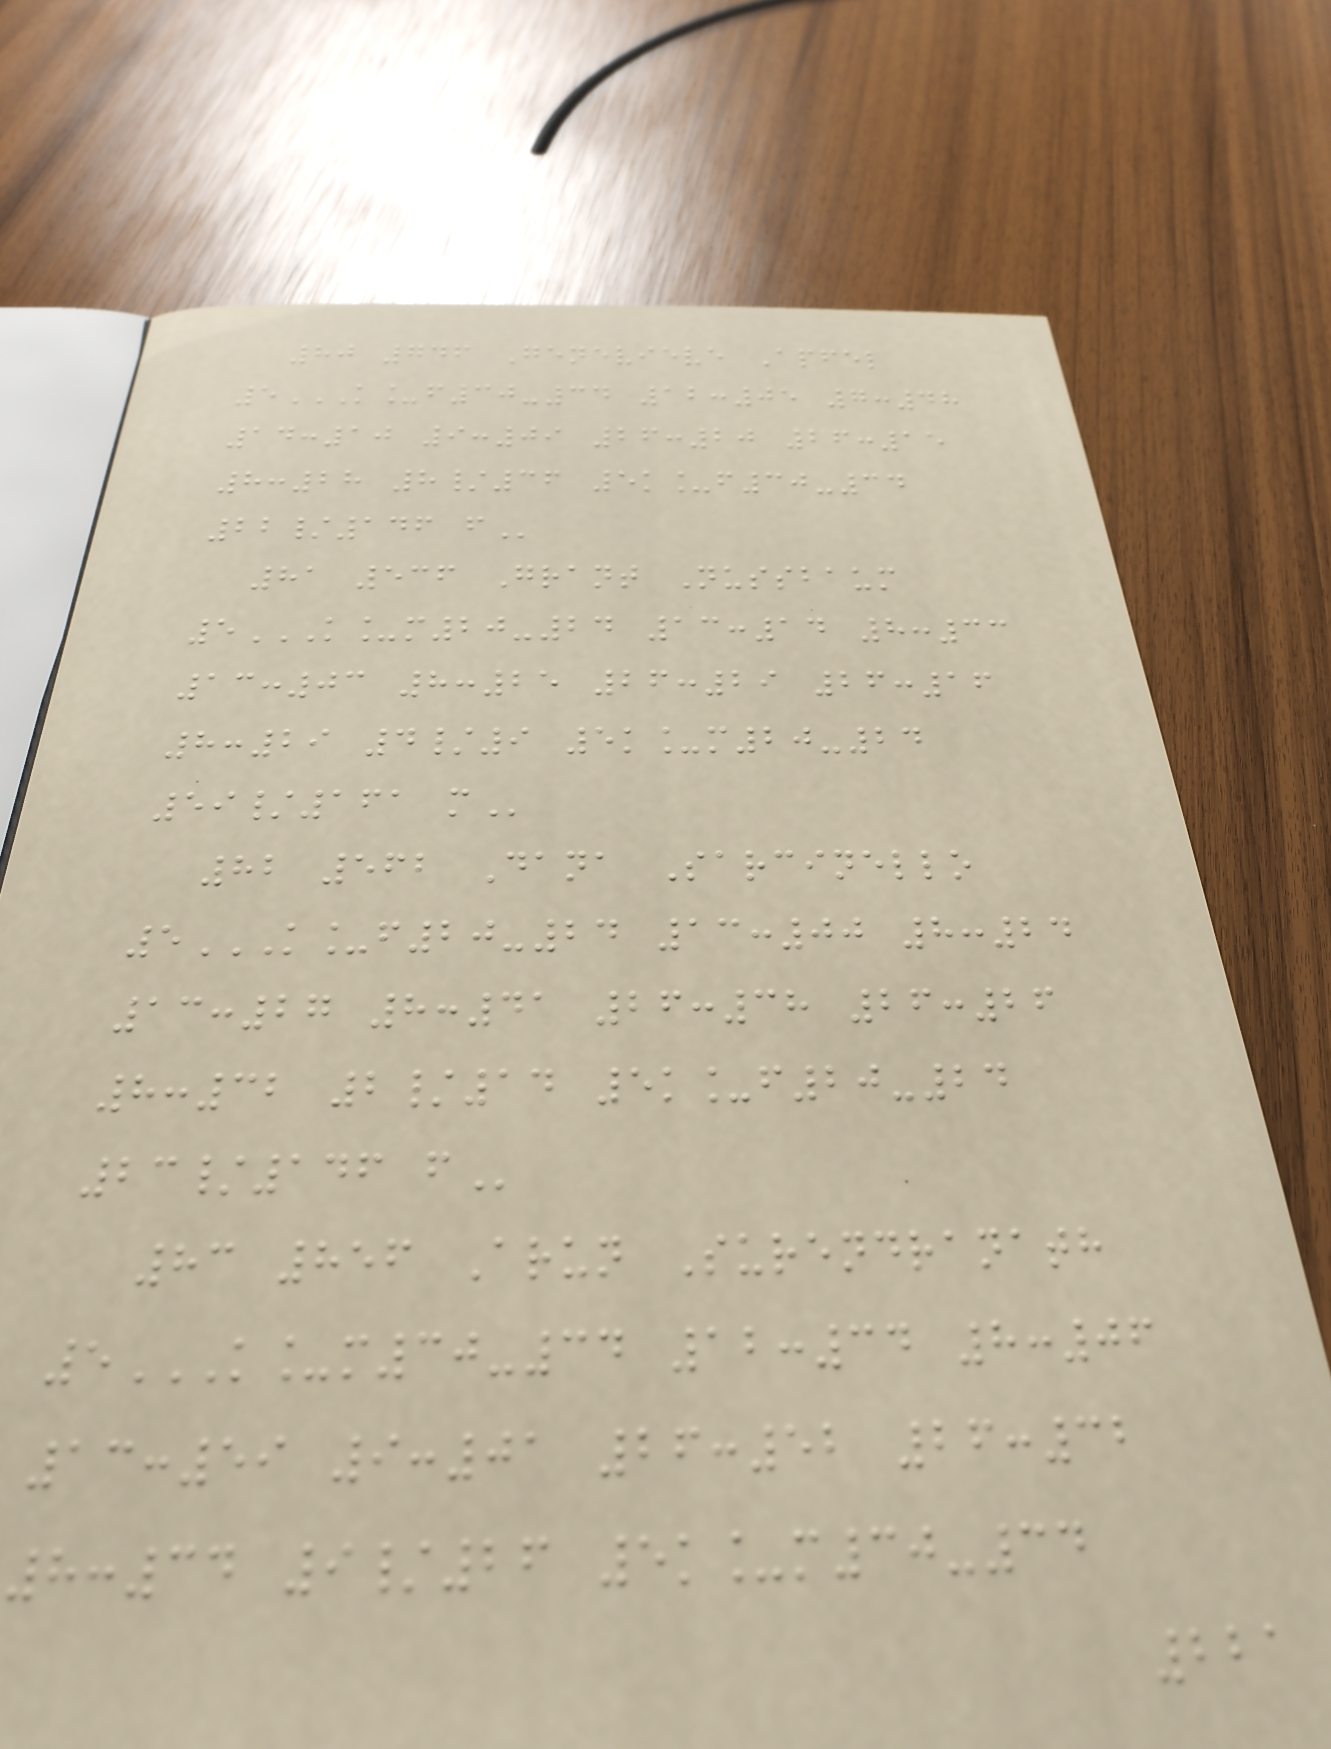80 746 Genevieve Apfel
5K_F30-34 12:05 7:48
14:10 9:09 26:20 26:15
8:28 8/36 5K_F30-34
22/146 F
81 536 Grant Nussbaum
5K_M20-24 13:14 8:33
13:03 8:25 26:29 26:16
8:29 4/9 5K_M20-24
59/161 M
82 562 Dana Sarcinello
5K_F20-24 13:00 8:24
13:27 8:41 26:38 26:26
8:32 2/14 5K_F20-24
23/146 F
83 856 Arun Surendranath
5K_M30-34 12:34 8:06
13:59 9:01 26:52 26:32
8:34 9/26 5K_M30-34
221
